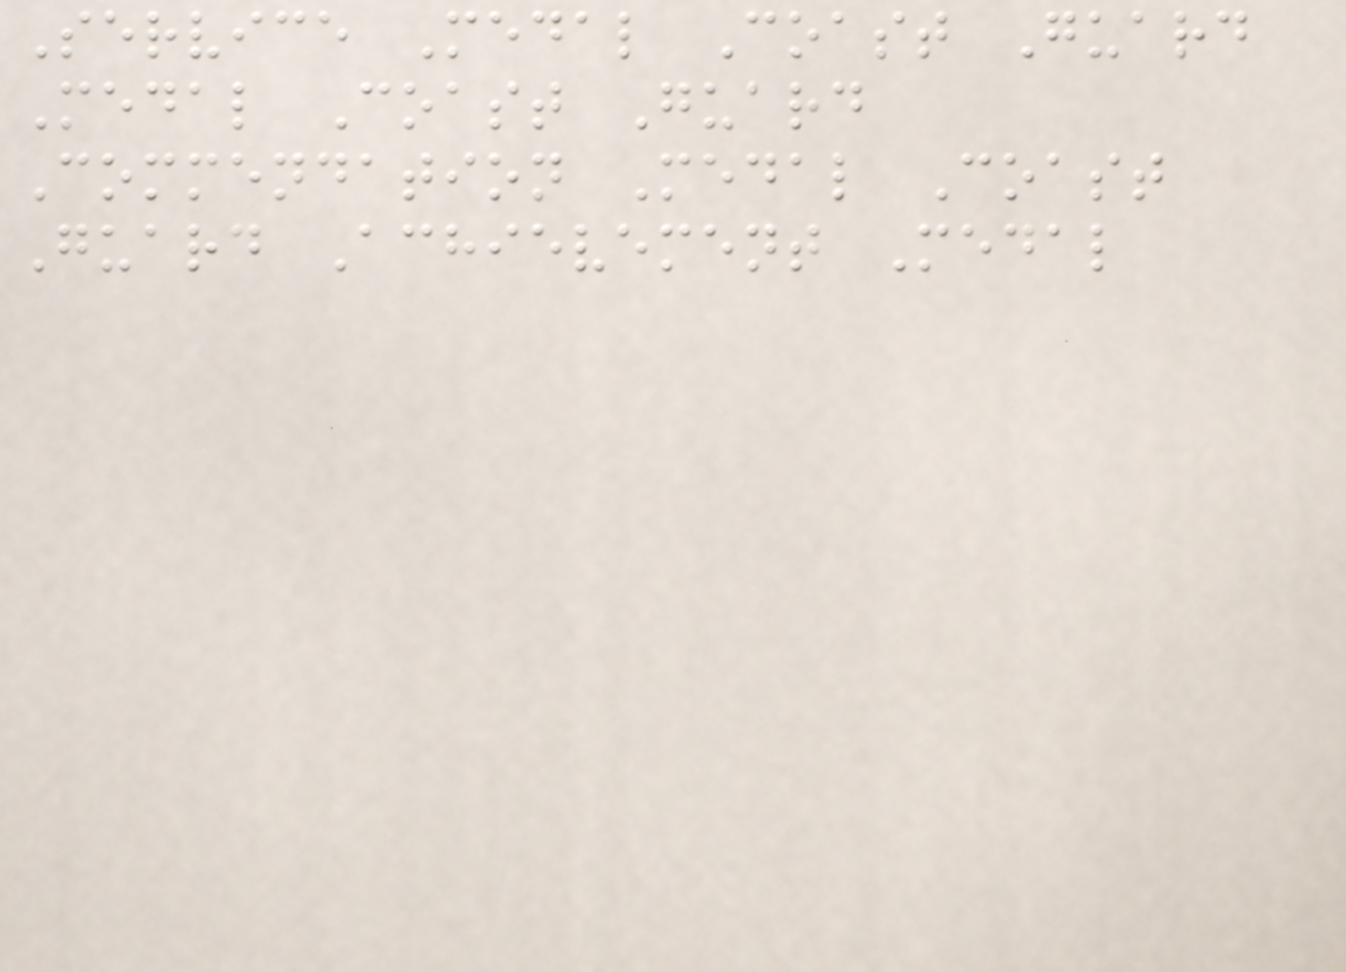Service Medal Coast Guard
Medal Coast Guard
Commendation Medal Coast
Guard Achievement Medal
